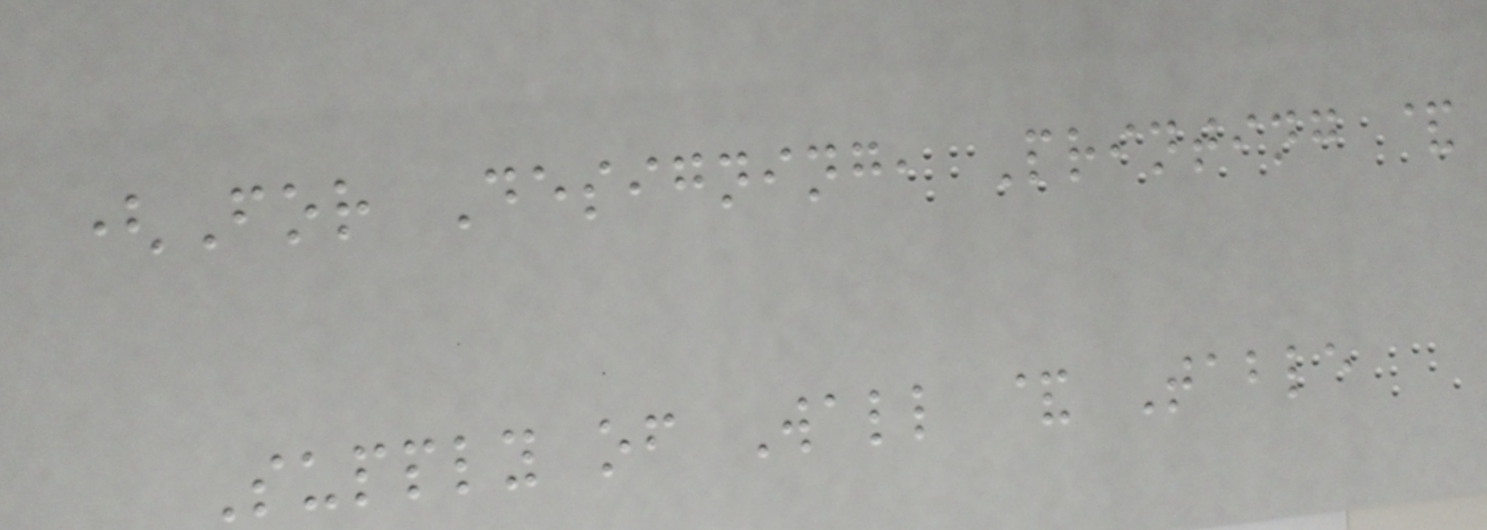(For Designing, Printing &
Supply of Wall & Table
